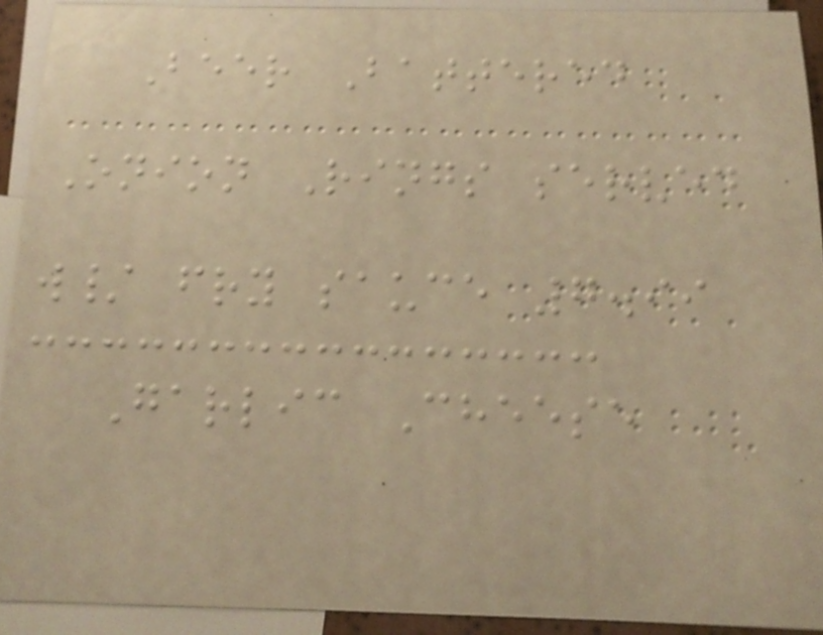Beer Battered
Onion Rings served
w/ fry sauce 7.99
Garlic Cheese
